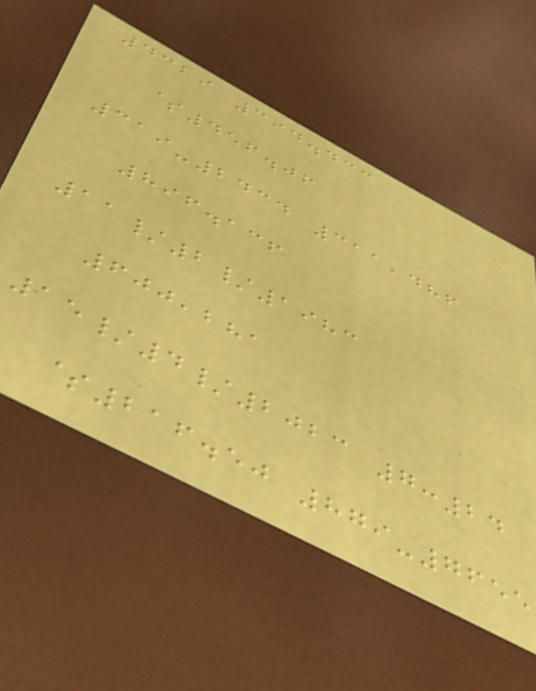4329 394.433
$456.06
319-2434 311,486
896.136
11/2/1983
600,281
15/4/2023 7:24
$216.50 879-7655
